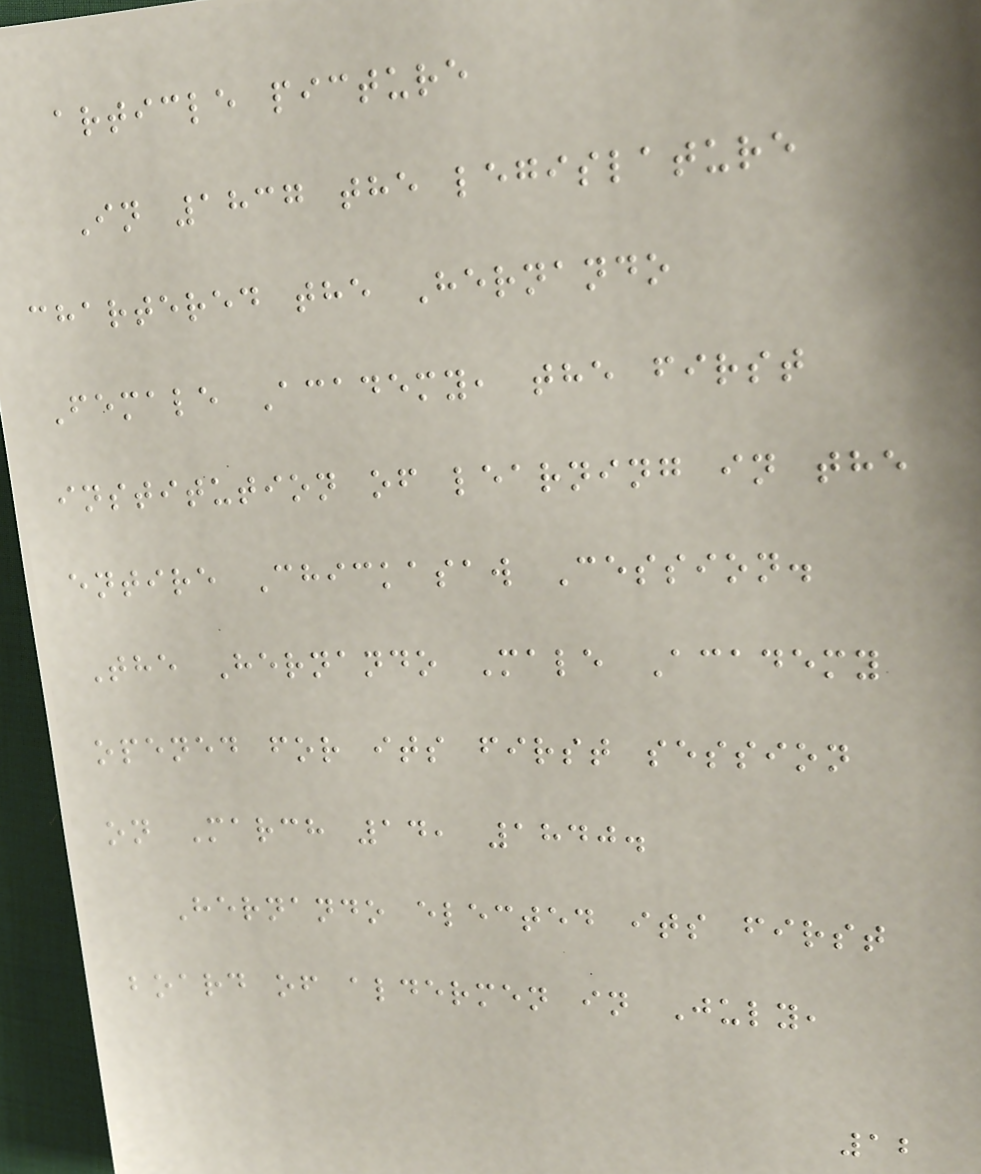article picture
In 1837 the legislature
chartered the Hernando
Female Academy, the first
institution of learning in the
entire Chickasaw Cession.
The Hernando Male Academy
opened for its first session
on March 14, 1840.
Hernando elected its first
board of aldermen in July,
12
